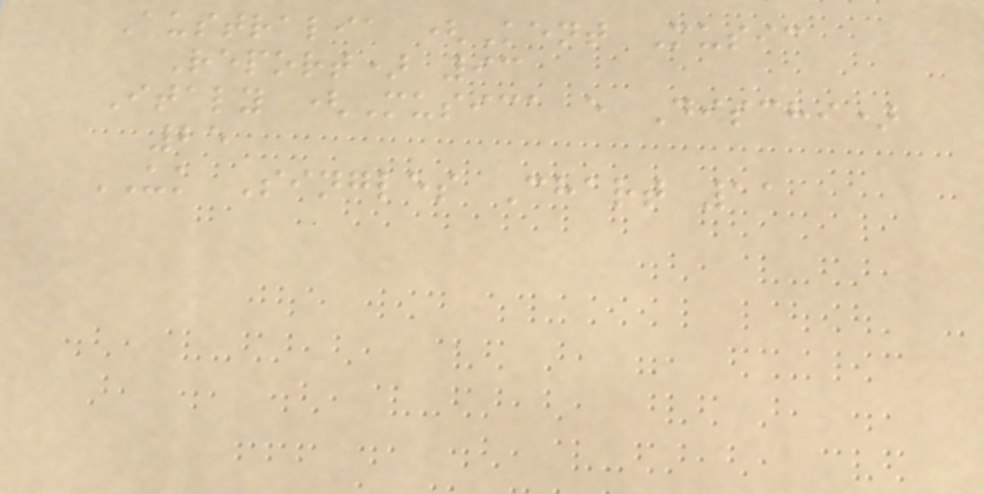Australia (Kent Music
Report) 93
Italy (Musica e Dischi)
25
UK Singles Chart 11
